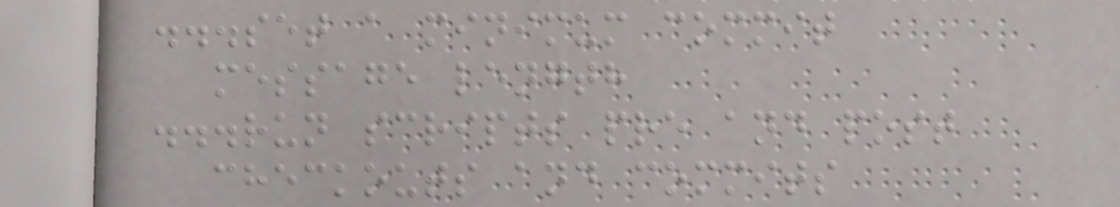...set a minimum commit
message length
...run scripts pre and post
checkouts and commits
